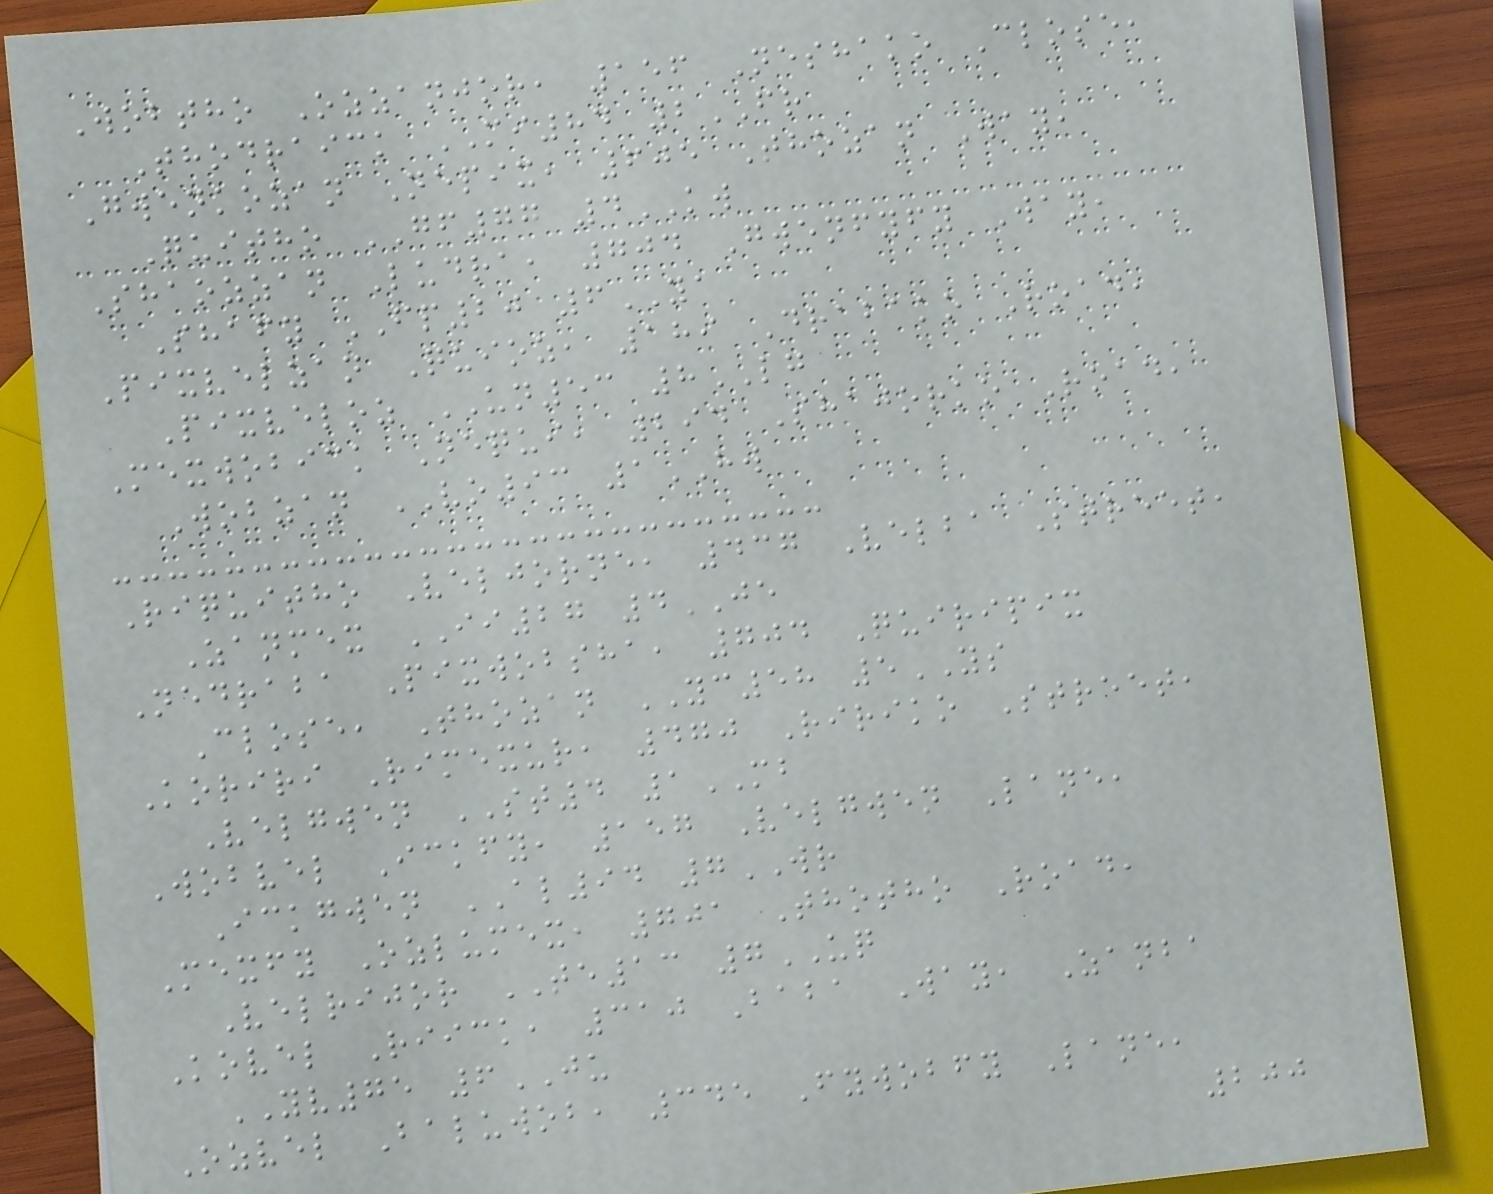Wobtho Ozzanjor, 156 Neshako Close,
Thodraick MI84 2FR
Gwenkozan Nepix, 605 Thozan Way,
Quitho GF77 4KW
Shaozzan Ludra, 704 Gwenfyfy Way,
Shafy FP20 6YA
Pixvelzan Quioz, 189 Drabako Road,
Pixveloz UN53 8LG
Mexwobick Nequi, 294 Shajorko Road,
Wobzan VO93 1HW
Riquitho Veljorne, 437 Velba Street,
Zanmex II27 4JE
Nedraba Pixwobsha, 704 Quiripix
Close, Thozan YC58 5YS
Koriri Rimexur, 470 Ririko Street,
Velgwen ST4 1MB
Wobvel Ickfy, 157 Velgwen Lane,
Ickgwen AL94 7WR
Mexfy Ozlumex, 701 Thotho Road,
Velrijor TE13 7UQ
Kovel Riick, 310 Baba Way, Zanba
YV75 6JU
Ozvel Baluwob, 345 Fywobfy Lane,
200
